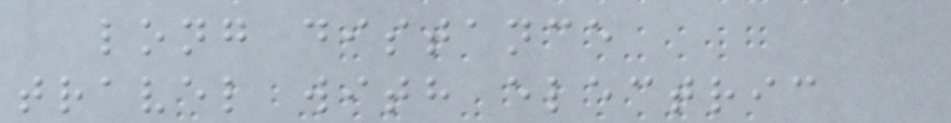long distance
travel with electric
